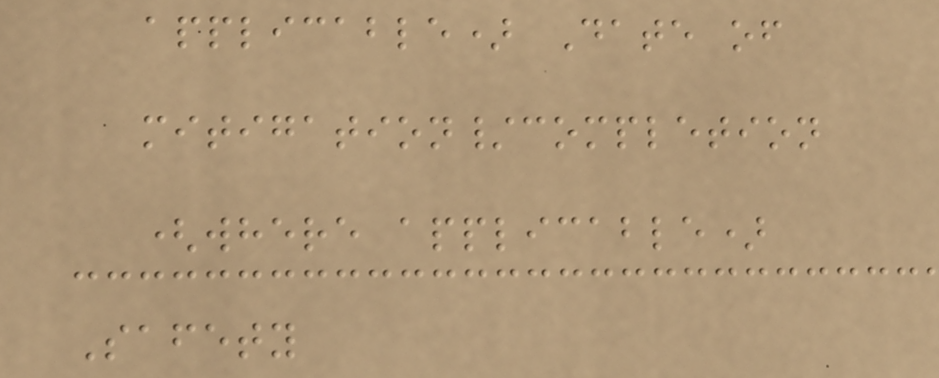applicable) Date of
mitigation/completion
(where applicable)
Safety
